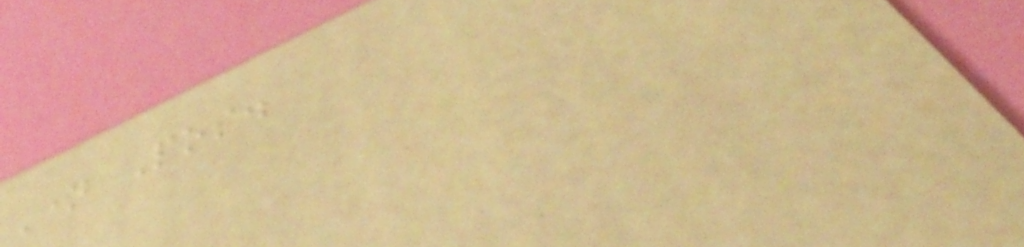Name Pos.
